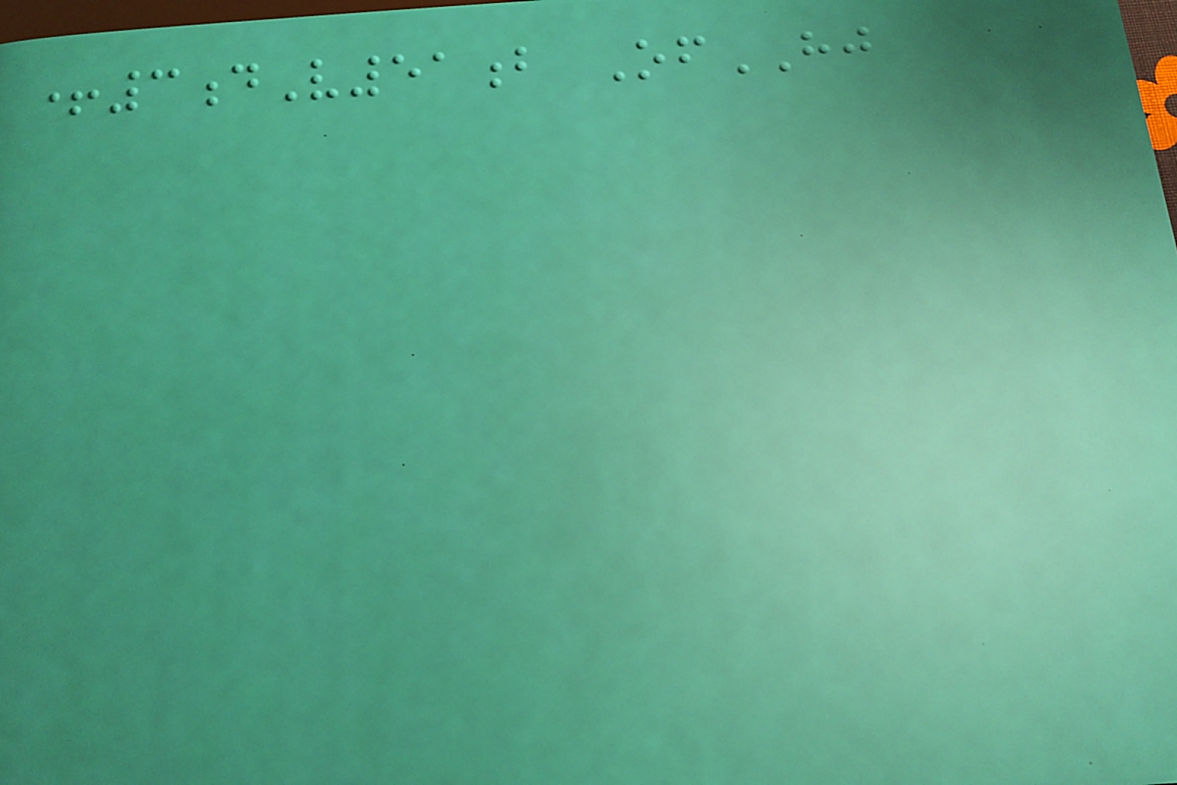+3dV51b OfHJ
